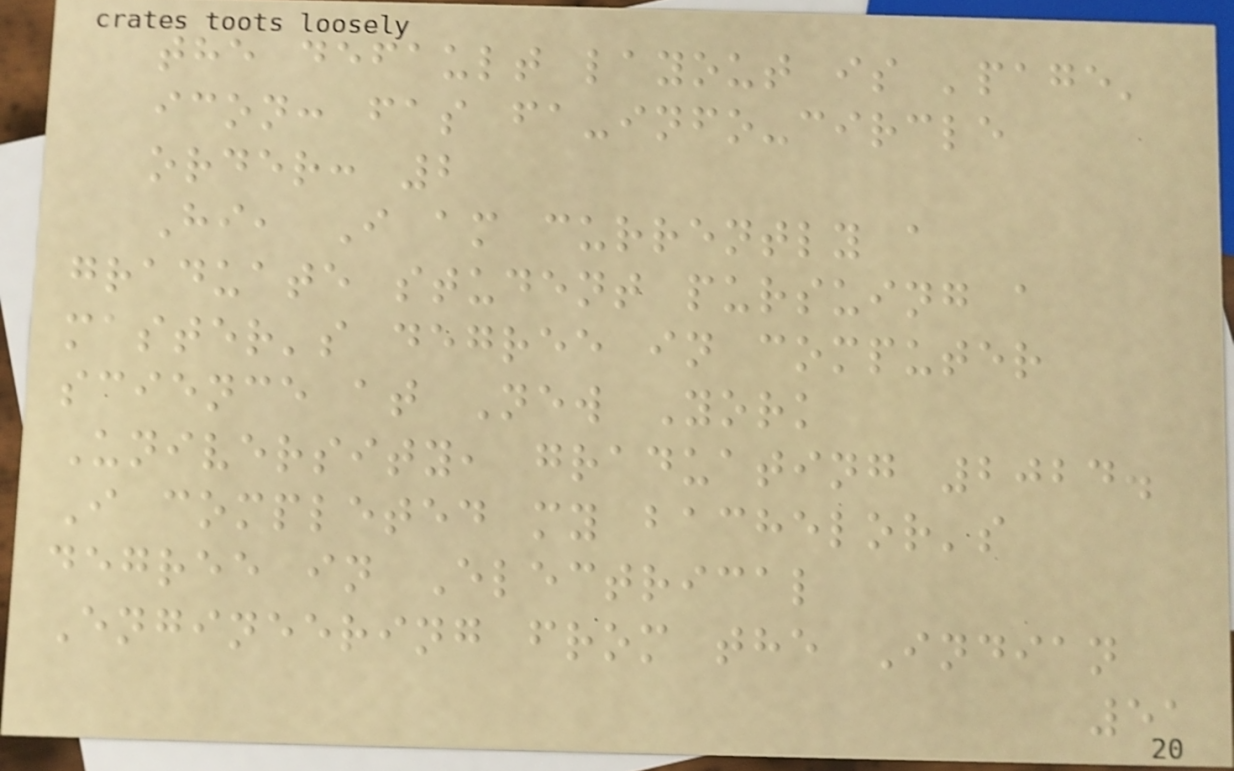the default layout is 'page'
icon: fas fa-info-circle
order: 2
Hi, I am currently a
graduate student pursuing a
master's degree in computer
science at New York
University, graduating 2024.
I completed my bachelor's
degree in Electrical
Engineering from the Indian
51
